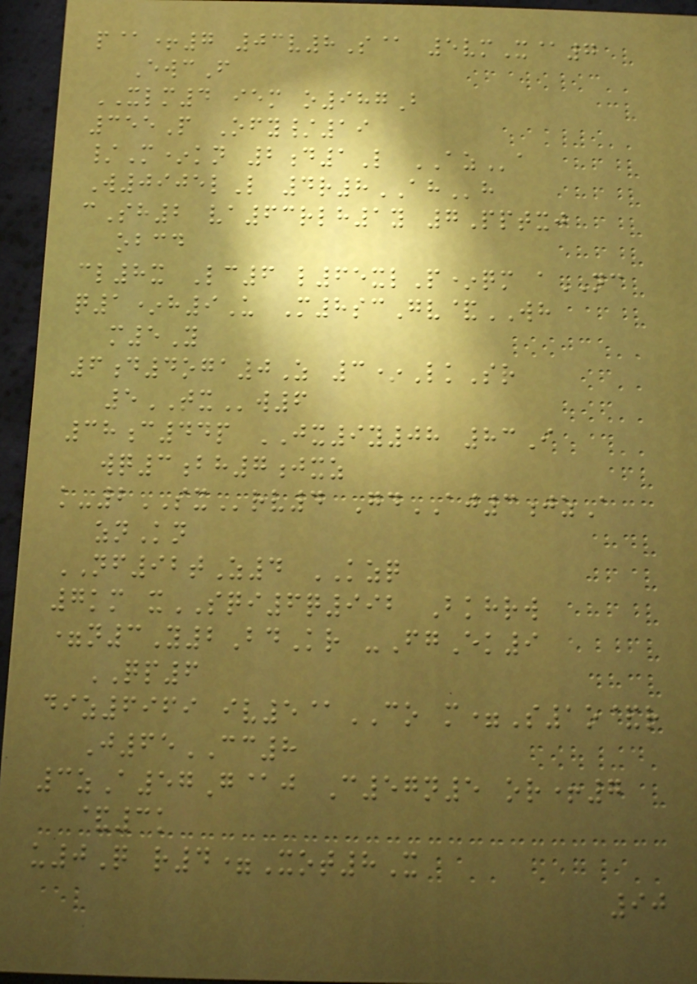p@+7 03v8S@ 5vmX@7
EwcF
XLM4 iem o987B
355P Ofy/19
/M*kn 2d1L AZa
W0905lL 4r8AHh
cSh2 va63rlh1y 7Pptxj
obcd
cl8x Lc6 l65xlP*qm aNC
q1*h9U M8scGv&WH
m5Y
6d4oga0Z 3*LkSr
5TXw6
38c44p JX9y08 83I
wq3bh7jxz
k-2SXrv4 GdAJ3jzA
znKn
NF92tZ4 KZQ
7km xSQI6q992 Bkhrw
=n3Y2BdKr -FgEk9
QP6
diz6969 iv5@CO m=S1o&r
J65CC8
3zA57G@j C57n5 or+7
&3k
u0Q r4=Xot8X
90
